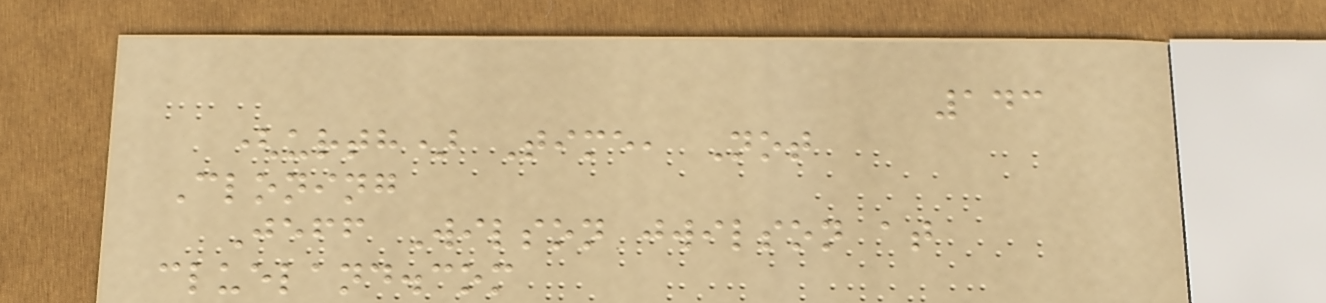143
(urth) Time, Not
Cloning
Jeff Wilson jwilson at
clueland.com
